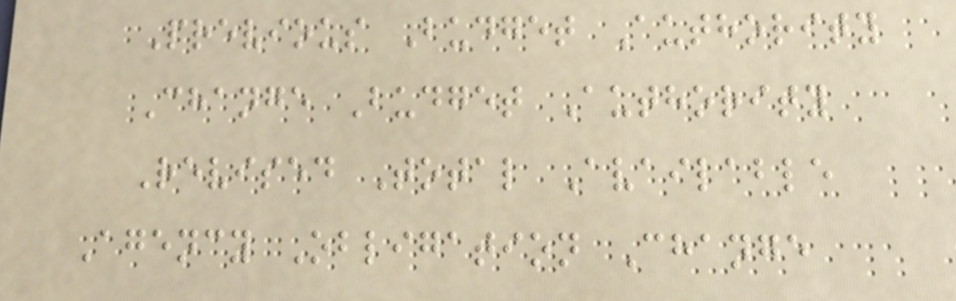Previous Budget Authority
Change Budget Authority
Revised Total Available
Agency Obligation Change
